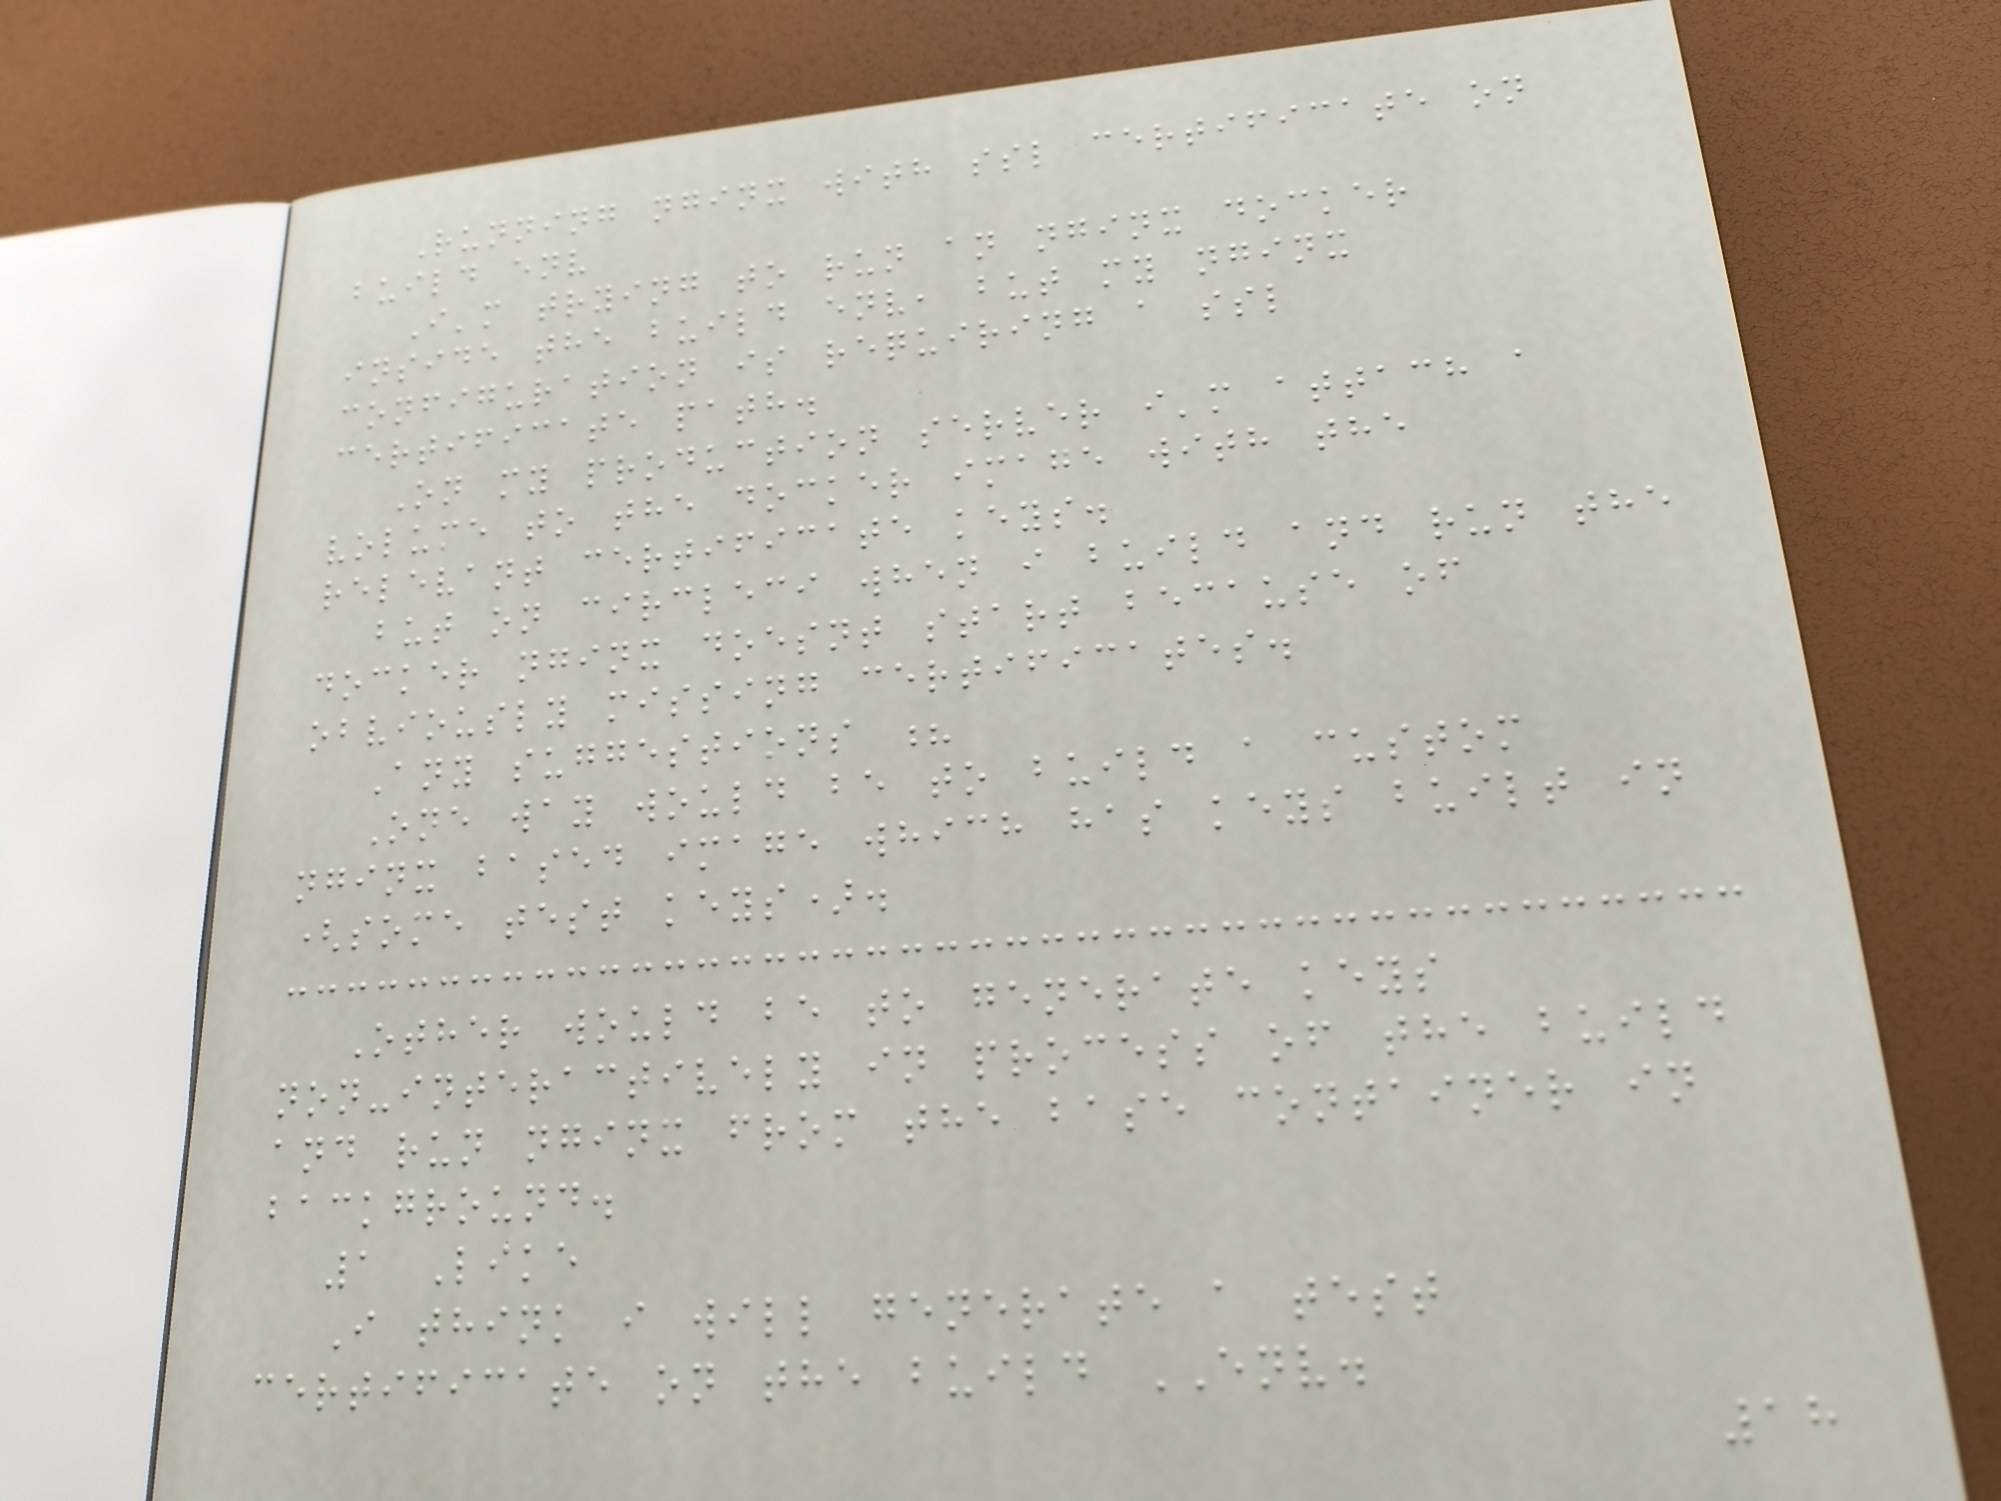Running nginx with ssl certificate on
build env
I'm trying to run an nginx docker
inside the build env, but my nginx
configuration is requiring a ssl
certificate path.
On my production server i'm attach a
volume to the docker image with the
relevant certificate keys.
but on circleci when i build and run the
docker nginx doesnt start because of
obviously missing certificates.
Any suggestions ?
One way would be to build a custom
nginx based image which has keys built in
(some test keys).
Other would be to generate keys
non-interactively in process of the build
and run nginx from the base container in
background.
1 Like
I think i will generate a test
certificate on the build ENV.
18
